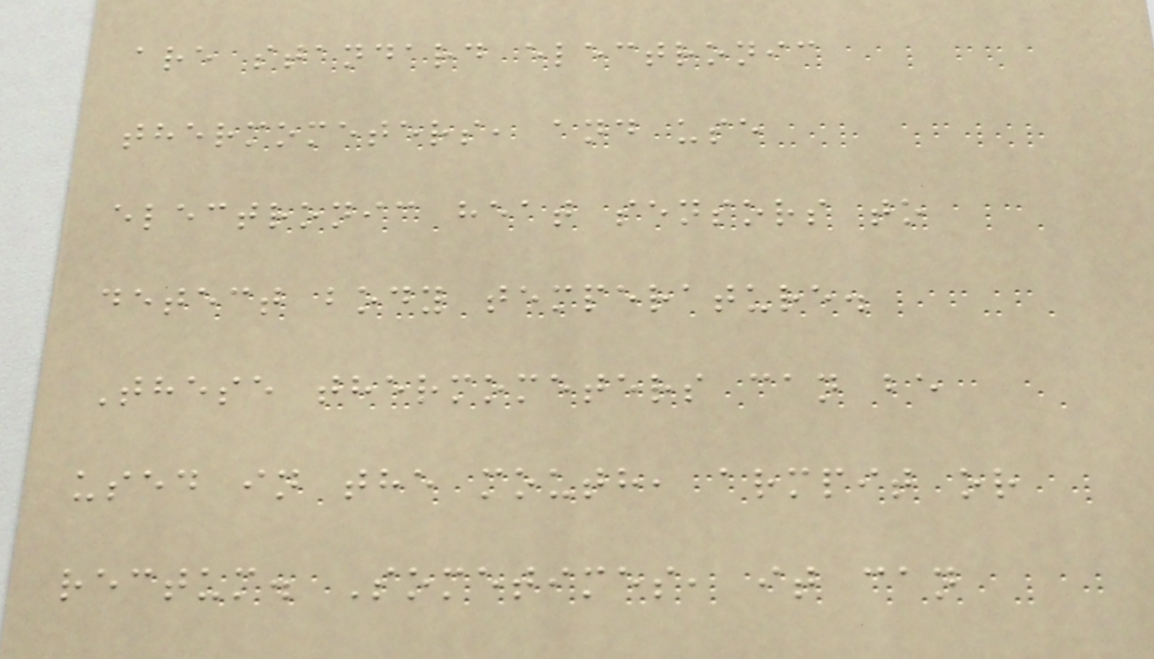are standard electronic
thermometers, and use
electronic heat sensors to
detect body temperature.
These thermometers can be
used in the mouth, armpit or
rectum. Sometimes, it can
